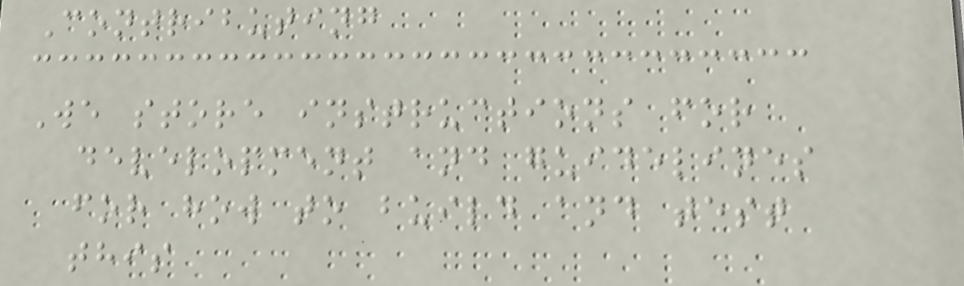Contributing
We store instructions for
development and guidelines
for how to build and test
this
